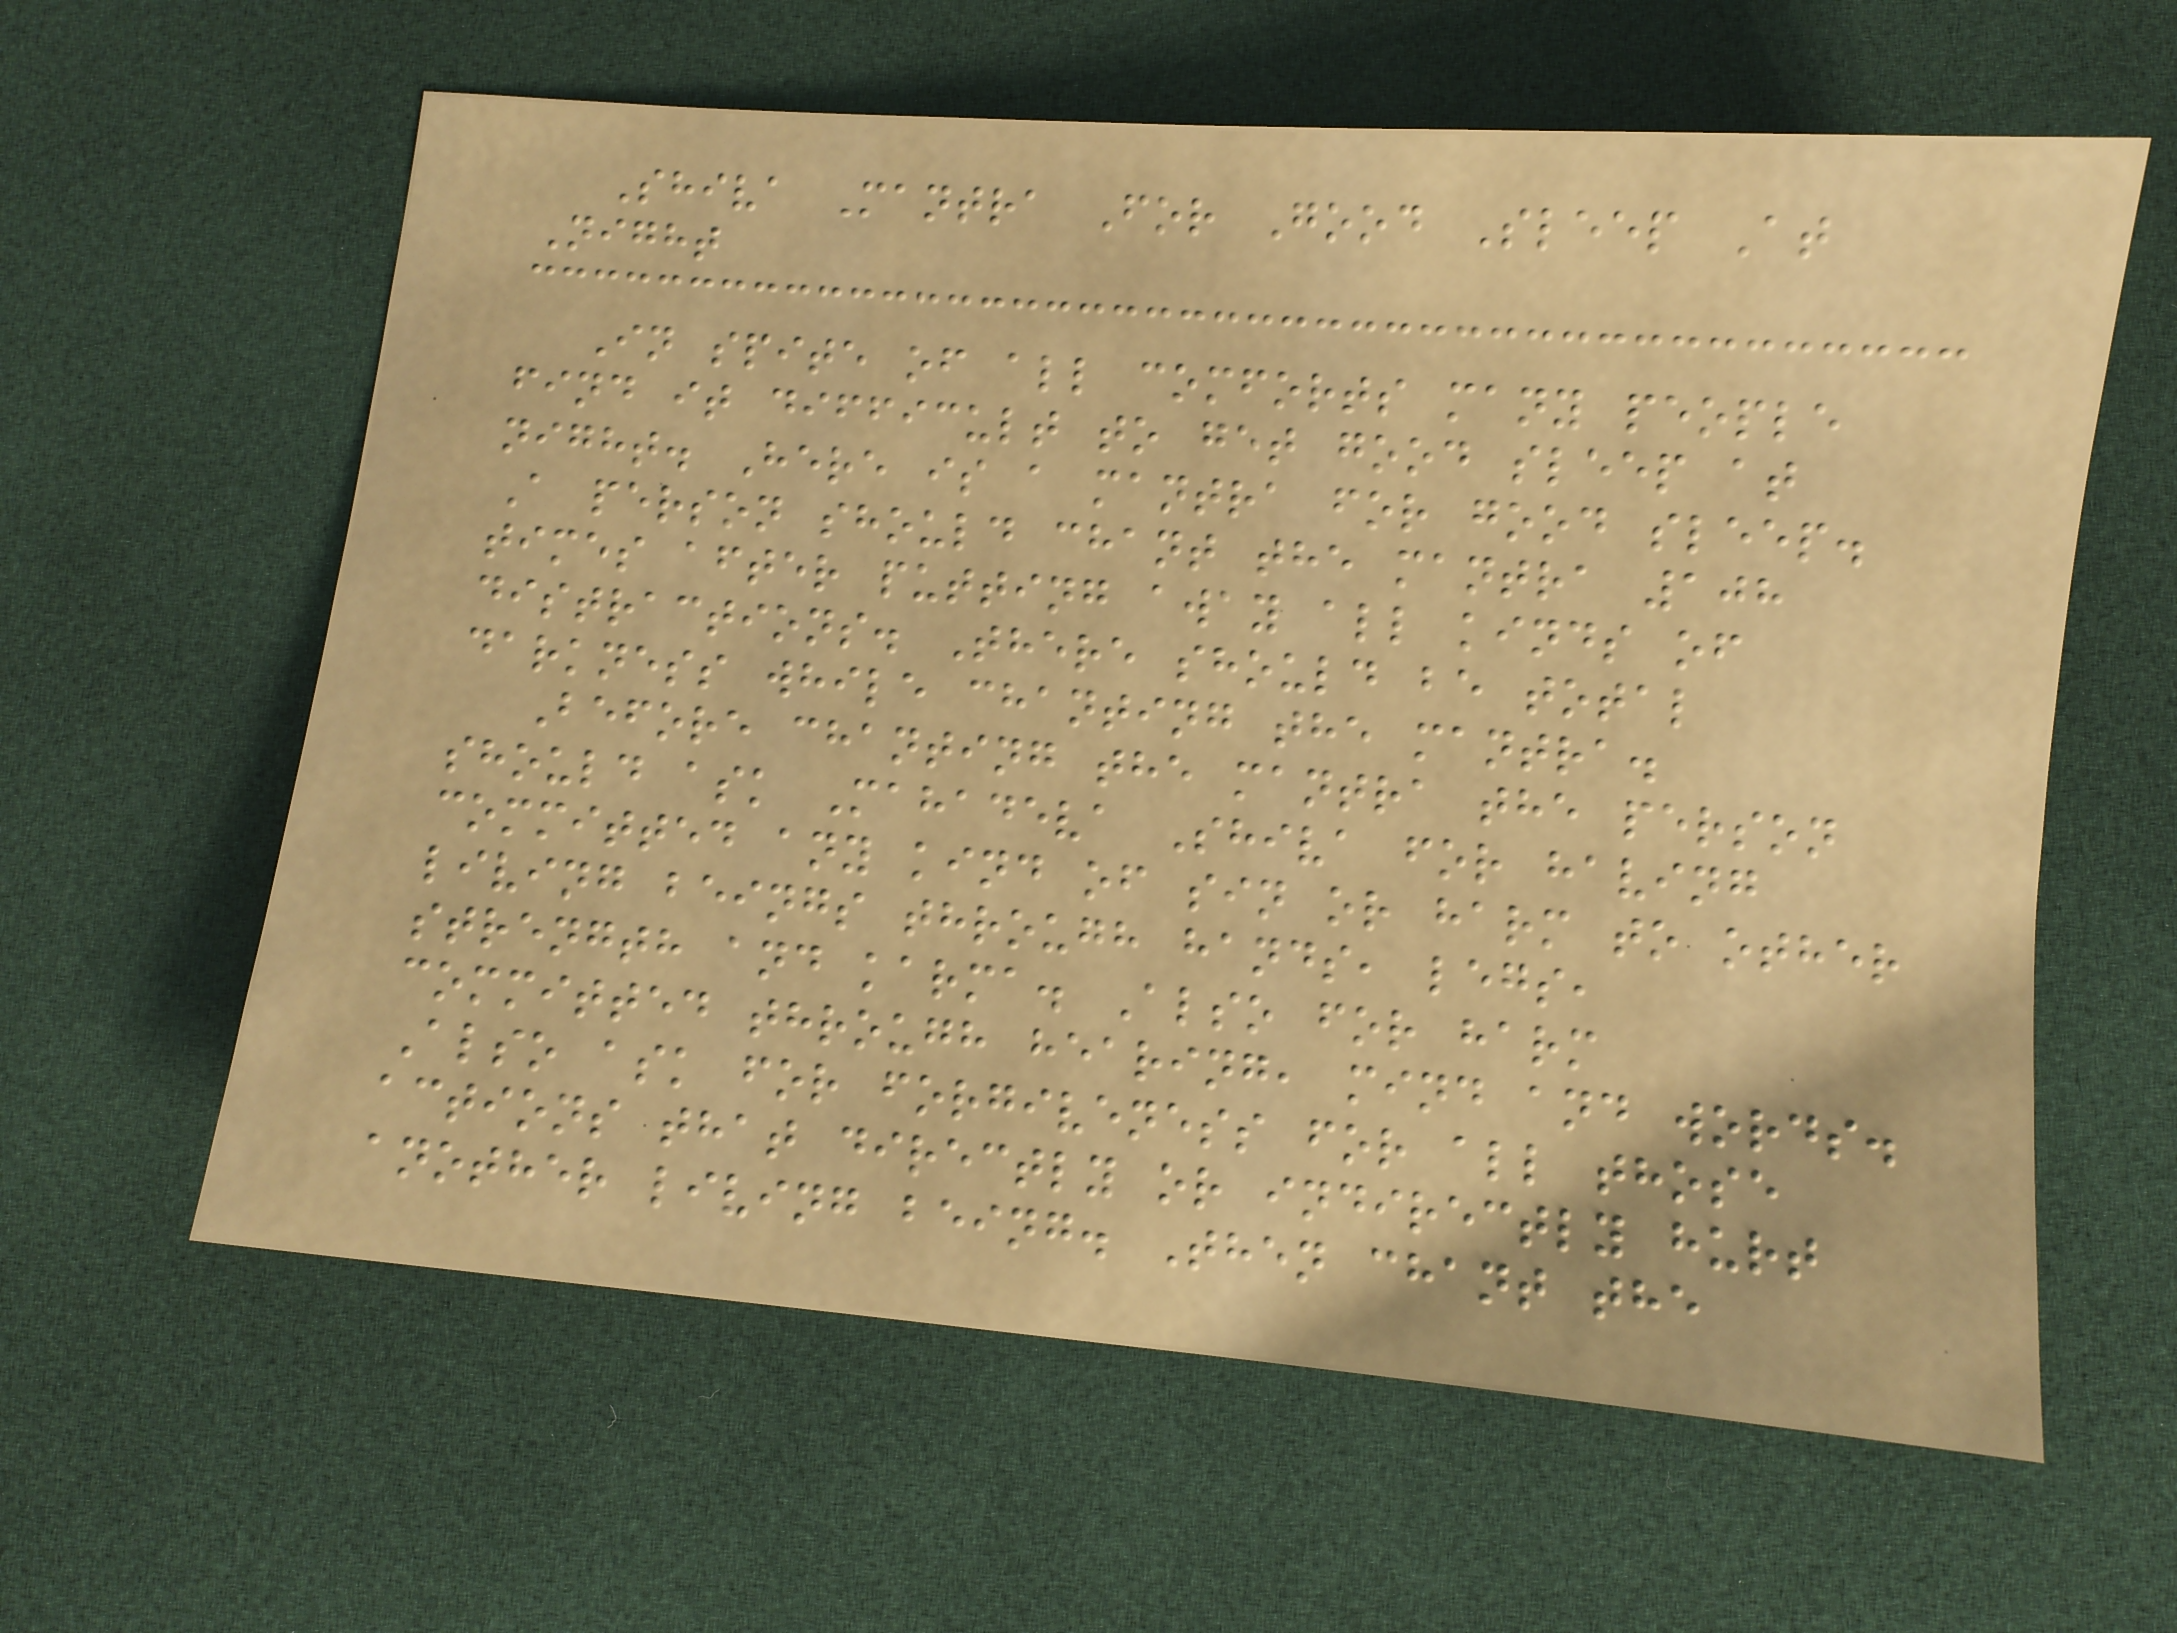Shiva Mantra For Good Sleep At
Night
In spite of all comforts many people
find it difficult to get good sleep at
night. Here is a mantra for good sleep.
A person should chant the mantra 108
times after putting away all kinds of
distractions. There should be total
darkness while chanting the mantra.
Before chanting the mantra the person
should ask Mahadeva Shiva for having
committed any kind of sin or harm to other
living beings through hands, legs,
strength and karma. Also for harm
committed through hearing, mind and words.
Also ask for forgiveness for all those
actions that directly or indirectly hurt
another living being. Then chant the
